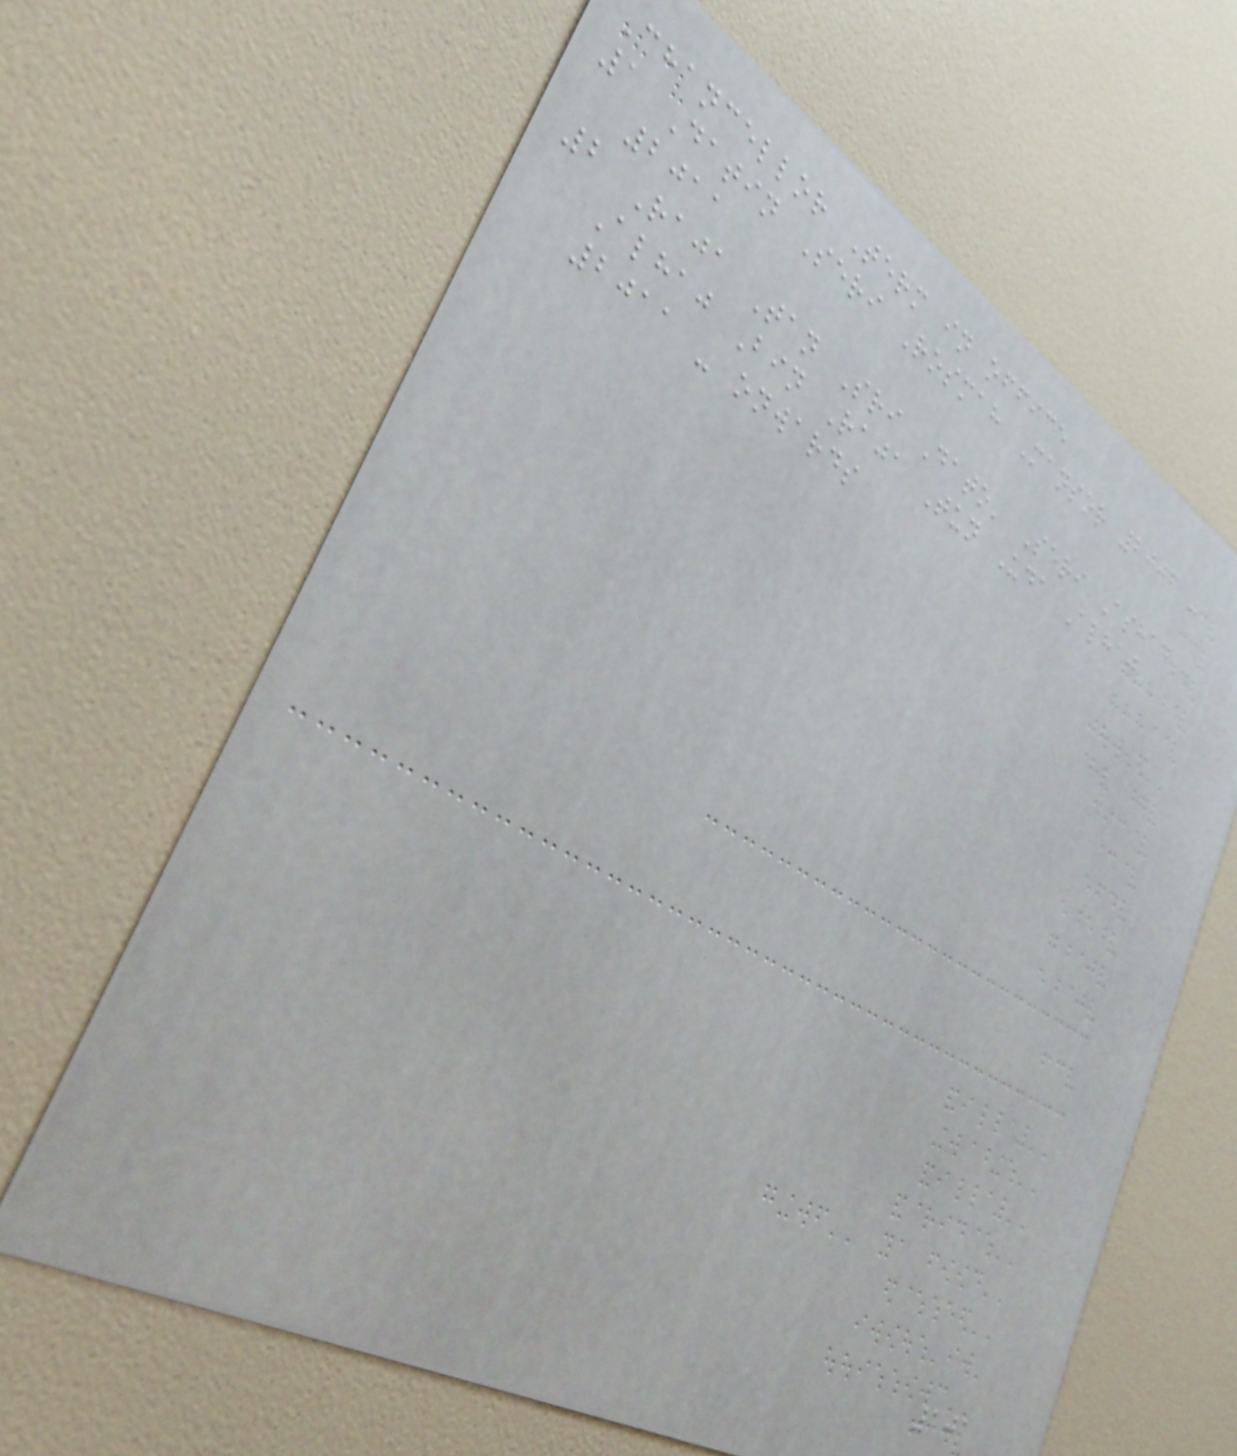Chancellor Term in office
1 Datin Seri Rosmah Mansor 2006 -
2011
2 Raja Tan Sri Dato' Seri Ashad
Alhaj Bin Raja Tun Uda Alhaj
2011 - onwards
101
